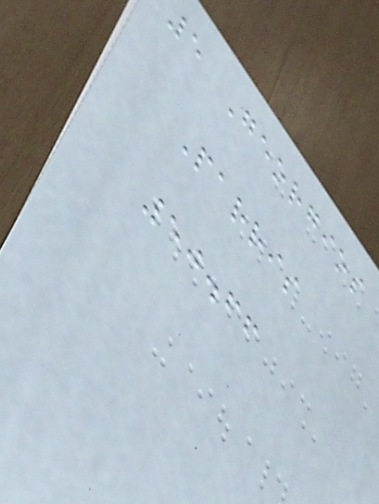5 Georgios
Parris
50.66
